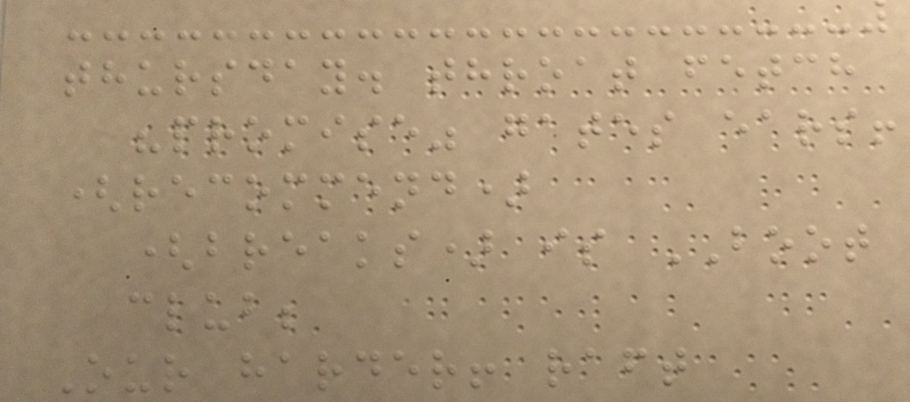thursday. throat fetch
"promise" gates ears!
(recommend)
(breaks) is BOOT
club;
Our harder! raft
